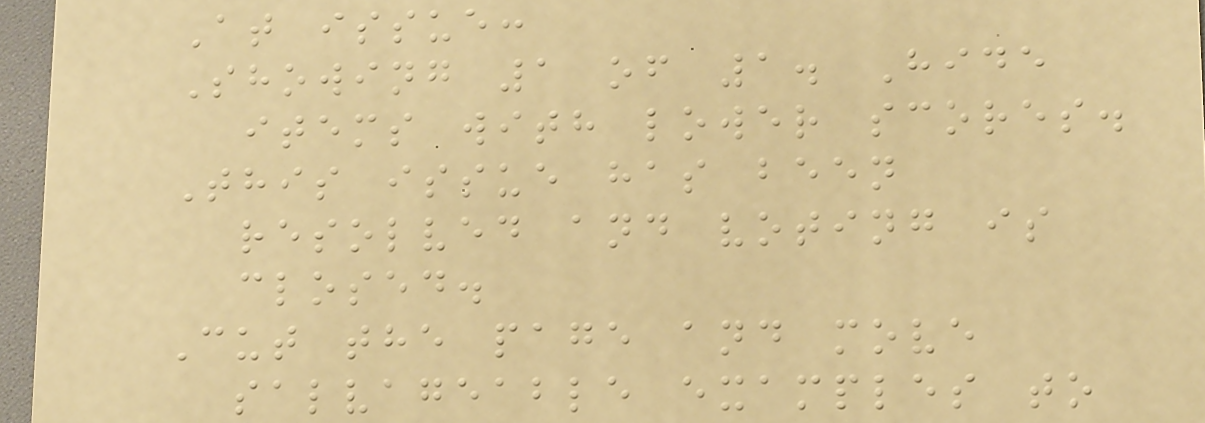At issue:
Showing 1 of 1. Hide
items with lower scores.
This issue has been
resolved and voting is
closed.
Cut the page and move
salvageable examples to
